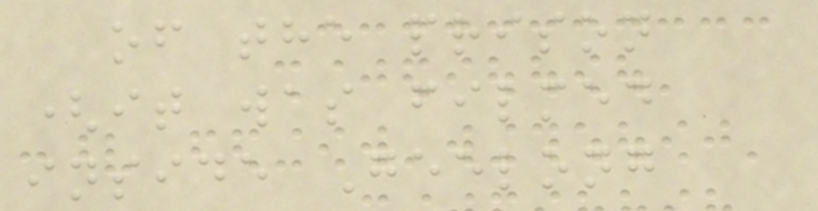of the prison
(it was filmed
inside Geelong
